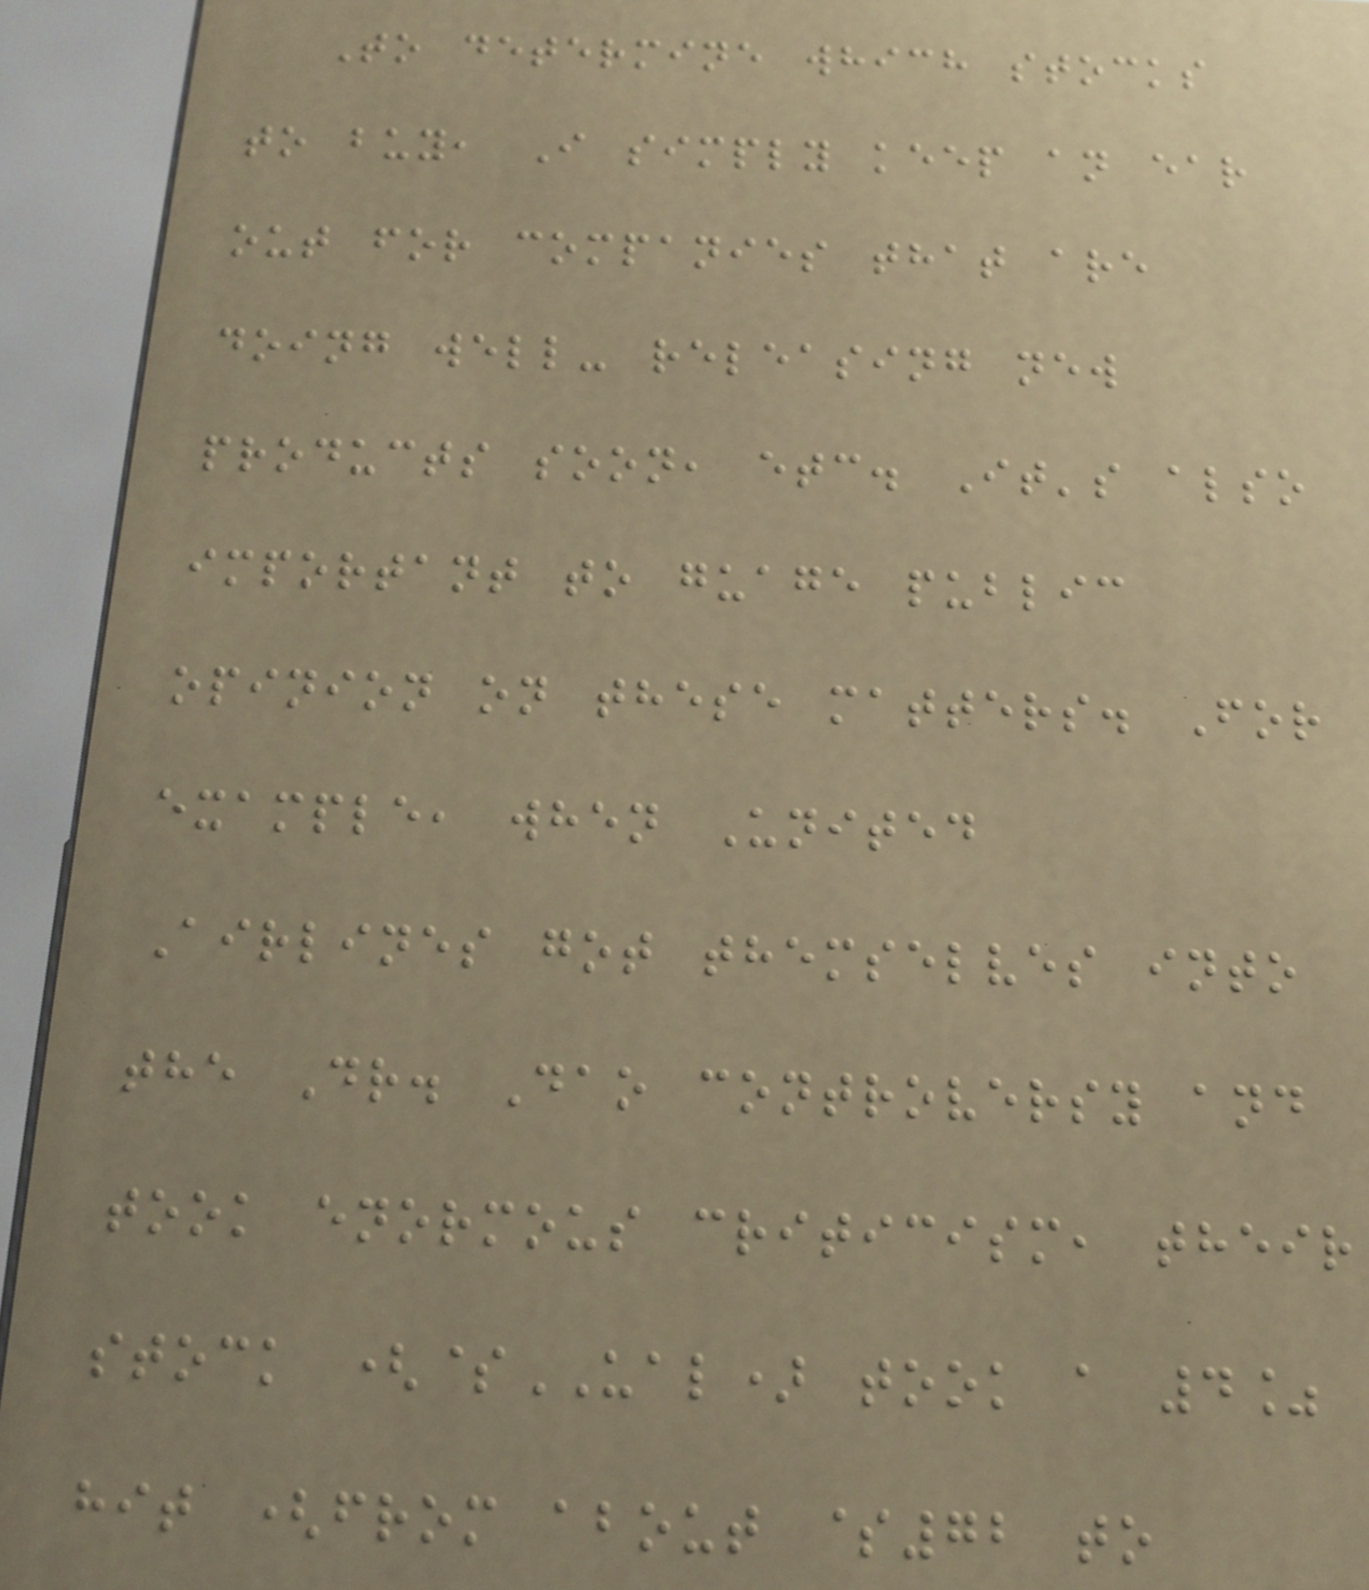To determine which stocks
to buy, I simply keep an ear
out for companies that are
doing well- releasing new
products soon, etc. It's also
important to guage public
opinion on these matters. For
example, when United
Airlines got themselves into
the Dr. Dao controversy and
took enormous criticism, their
stock ($UAL) took a 4%
hit (from about $72 to
